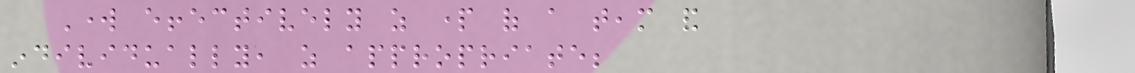Work effectively as part of a team and
individually, as appropriate;
